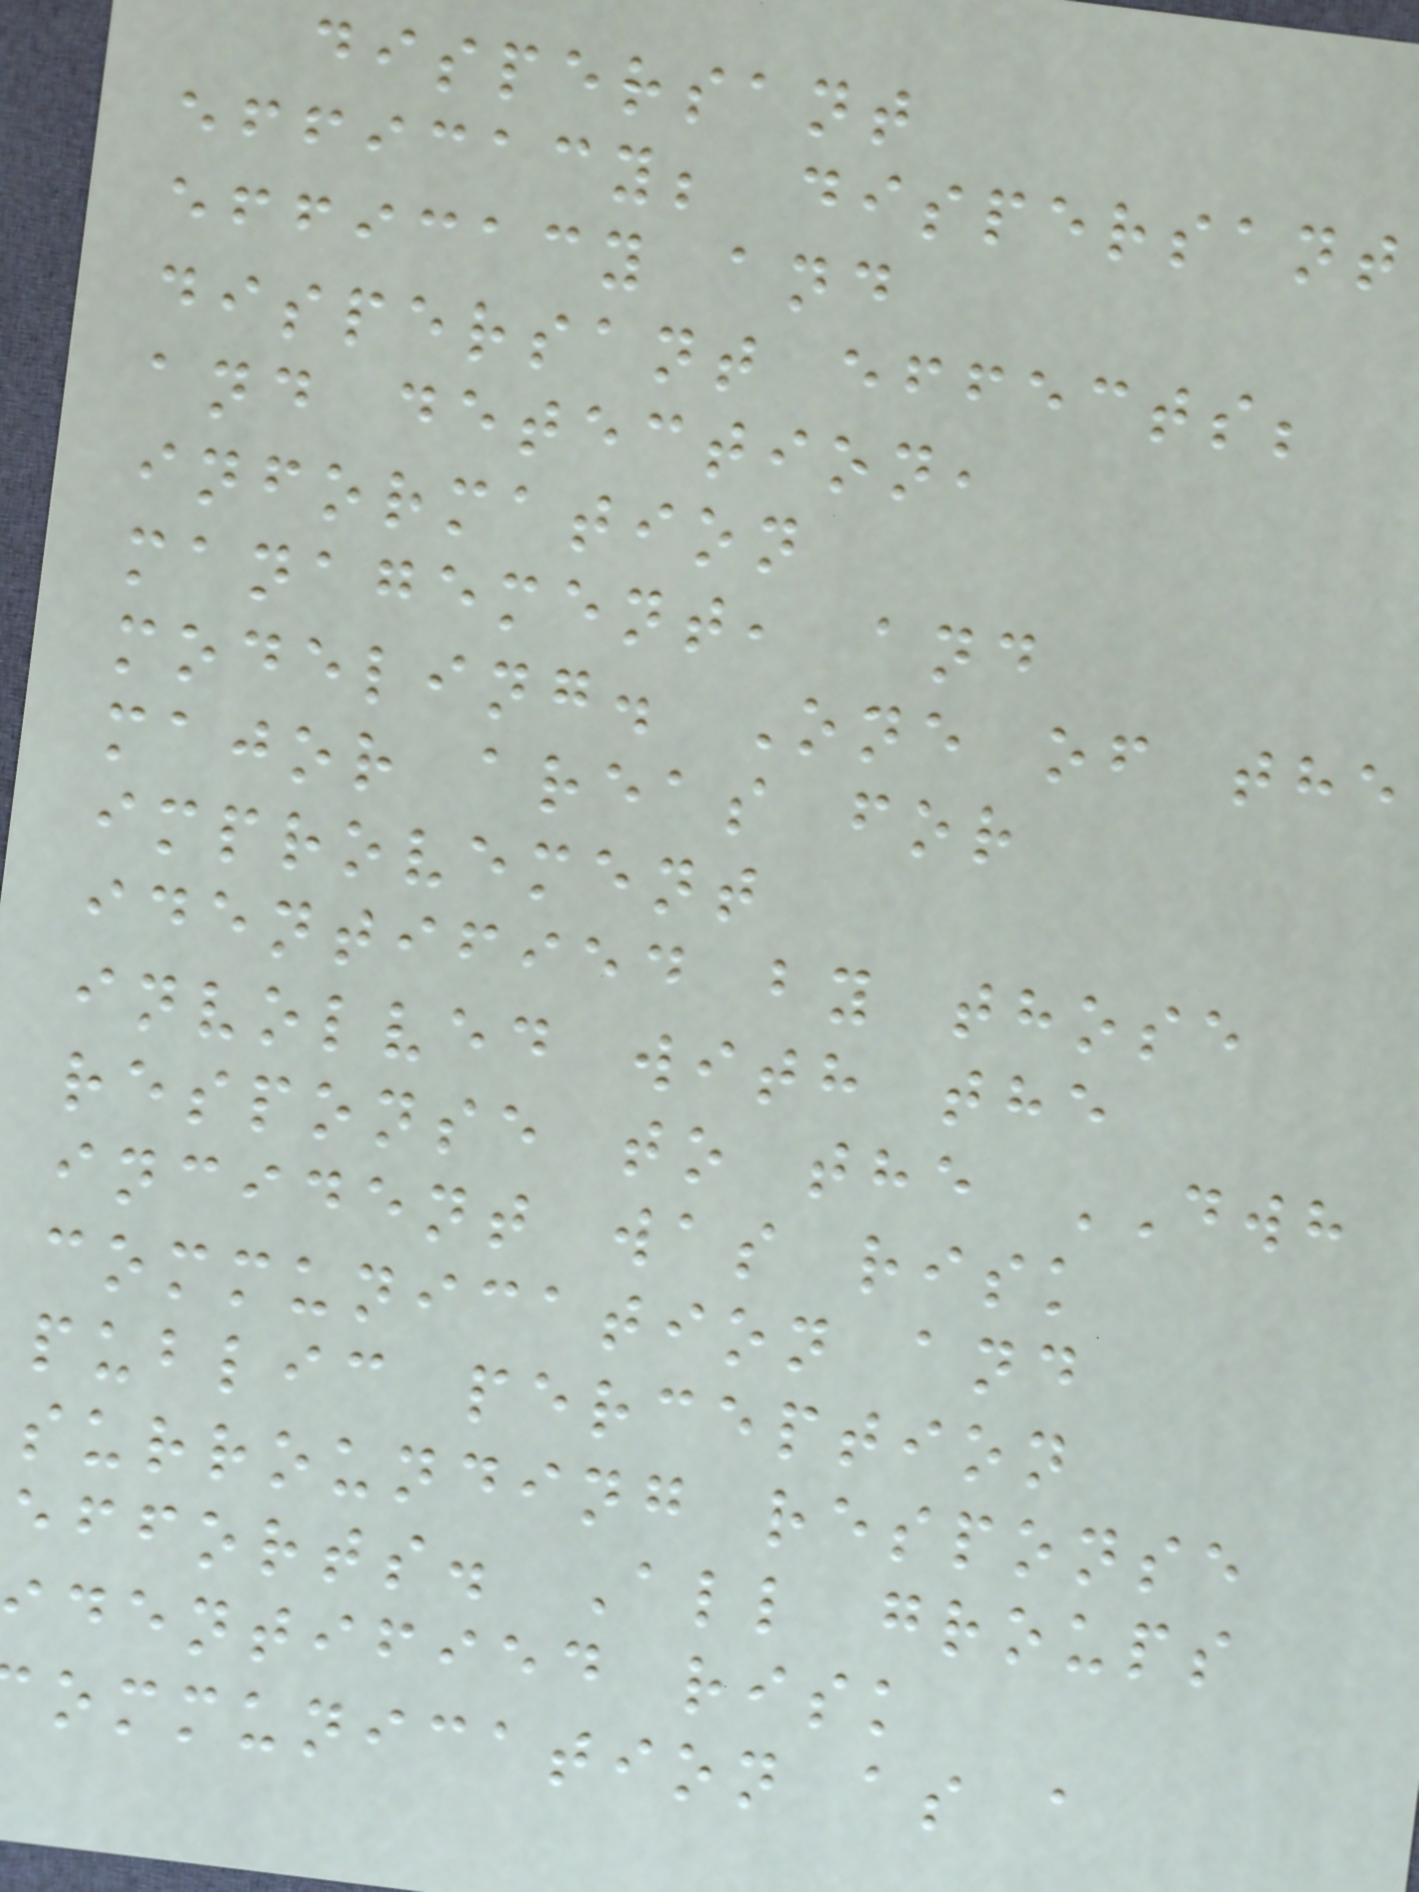dispersant
efficacy; dispersant
efficacy and
dispersant effects;
and detection,
information
management, and
modeling. One of the
major areas for
improvement
identified by those
involved with the
response to the DWH
incident was risk
communication and
public perception
surrounding response
efforts. All groups
dentified risk
ommunication as a
